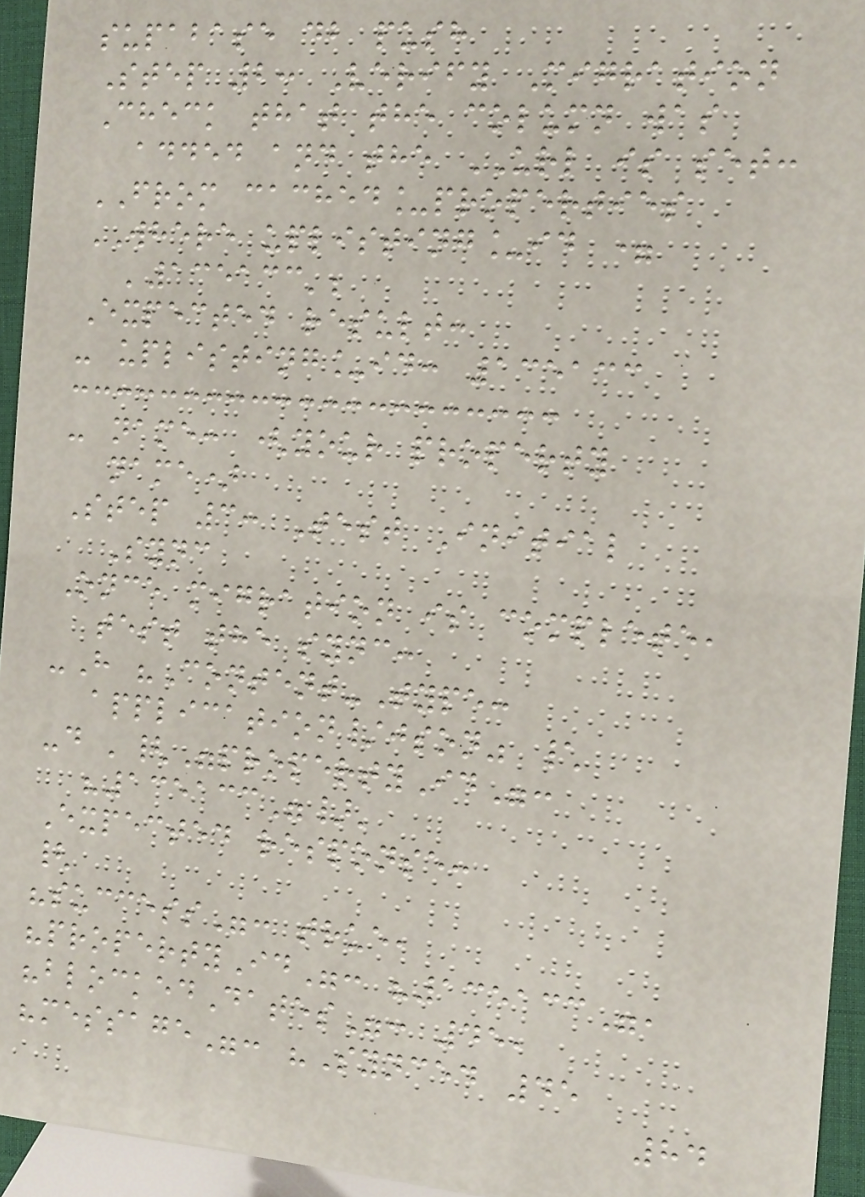supabase db push
Step 2: Verify Migration
Check that the column was
added and the URL is set:
FROM cached_properties
WHERE uplisting_id =
'135133';
Expected result:
- uplisting_id: 135133
- name: (your property
name)
Step 3: Test Initial
Sync
Once migration is complete,
test the sync:
-H "Content-Type:
application/json" \
-d '{"propertyId":
"135133"}'
Expected response:
{
"success": true,
"propertyId": "135133",
"blockedDates": 45,
"message": "Synced 45
84
